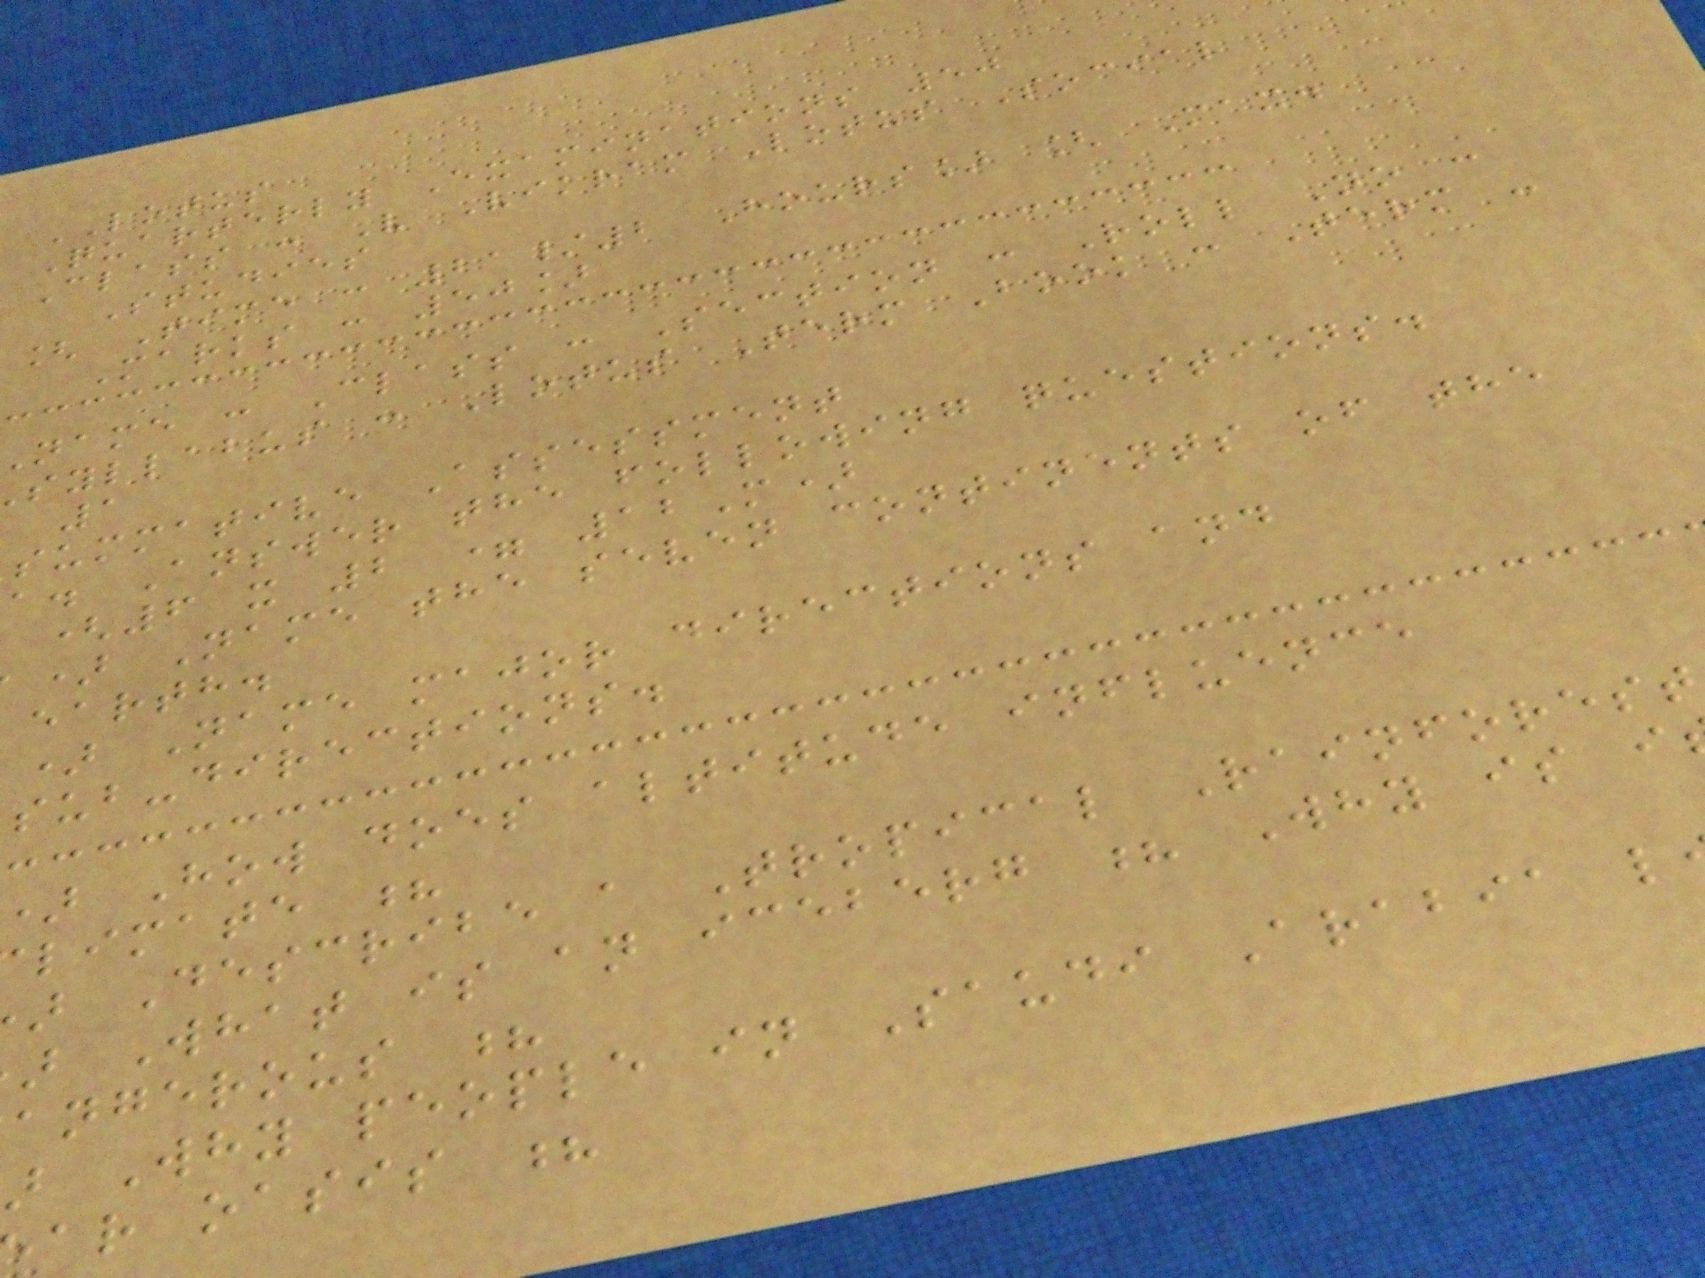LOTUS
Quarterly Examinations 50
Class : V Vikram Lotus Social
Studies
[ Time : 21/2 Hours] [ Max.
Marks : 50]
name : Class : Section : Roll No :
syllabus : Lotus Term Book : Term -
1
summative Assessment
a. Answer the following questions.
(6 x 2 = 12M)
) Name the seven continents of the
earth.
) Name major directions and
sub-directions.
How does altitude influence
limate ?
Describe a Tropical Rainforest
What is an iceberg ? Why is i
angerous ?
Why people in Saudi Arabia l
ar oasis ?
